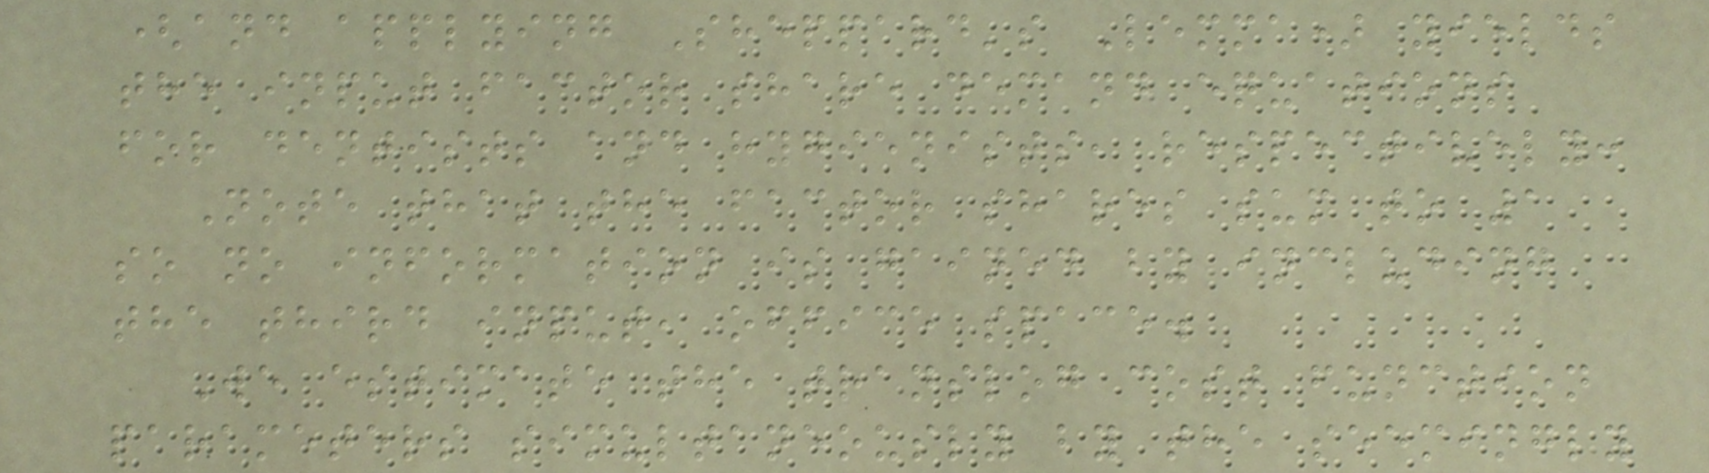(and applying Sheppard's Lemma) yields
the input factor share demand equations
for dentists and hygienists, respectively:
Note that the factor shares sum to 1
so no information is gained by including
the third input, office space.
We estimate the translog cost function
parameters simultaneously by the seemingly
